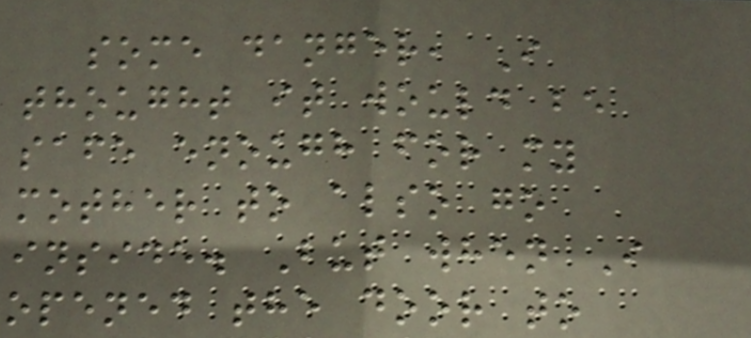some danger, I
thought it would be
safe enough for my
mother to also go
inside. But when I
opened the door to
